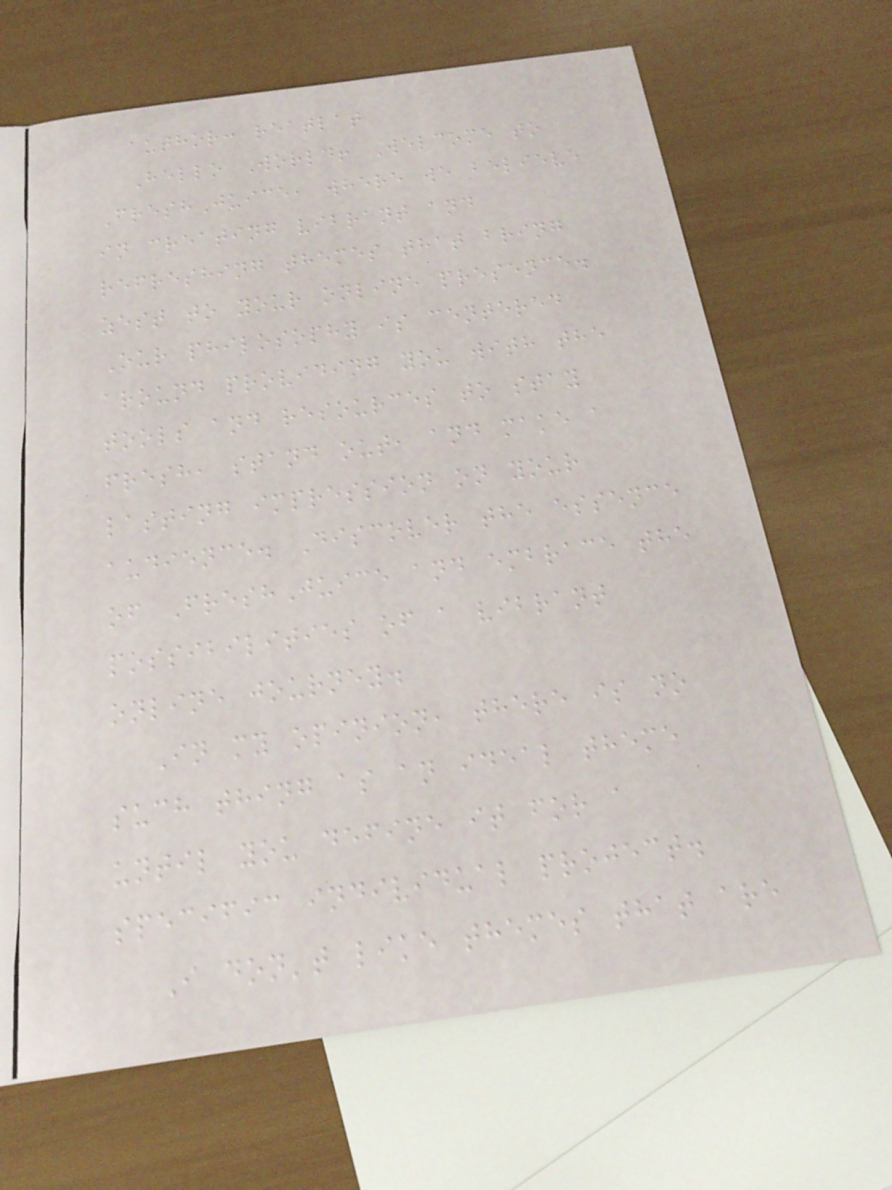author: reatlat
Hello World! Welcome to
FreshJuice, where we believe
in creating vibrant and
refreshing themes that bring
zest to your online presence.
Our philosophy is centered
around providing you with the
tools and resources to stay
fresh, stand out, and make a
lasting impression on your
audience. Discover the essence
of FreshJuice and embrace the
possibilities of a vibrant
online journey.
In my opinion, there is no
such thing as an ideal theme
until you define it for a
specific individual project.
I don't like themes that are
